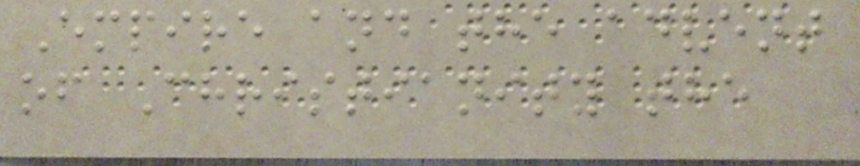Empire and the advent
of Christianity the
